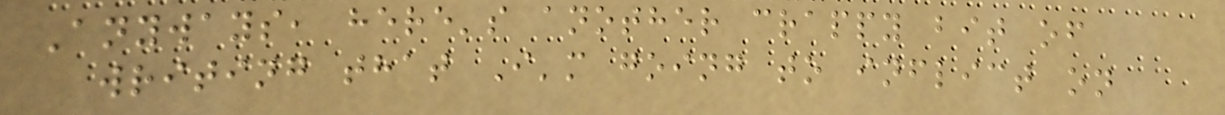Anyways, here's another crappy bit of
writing that I'm going to inflict on
